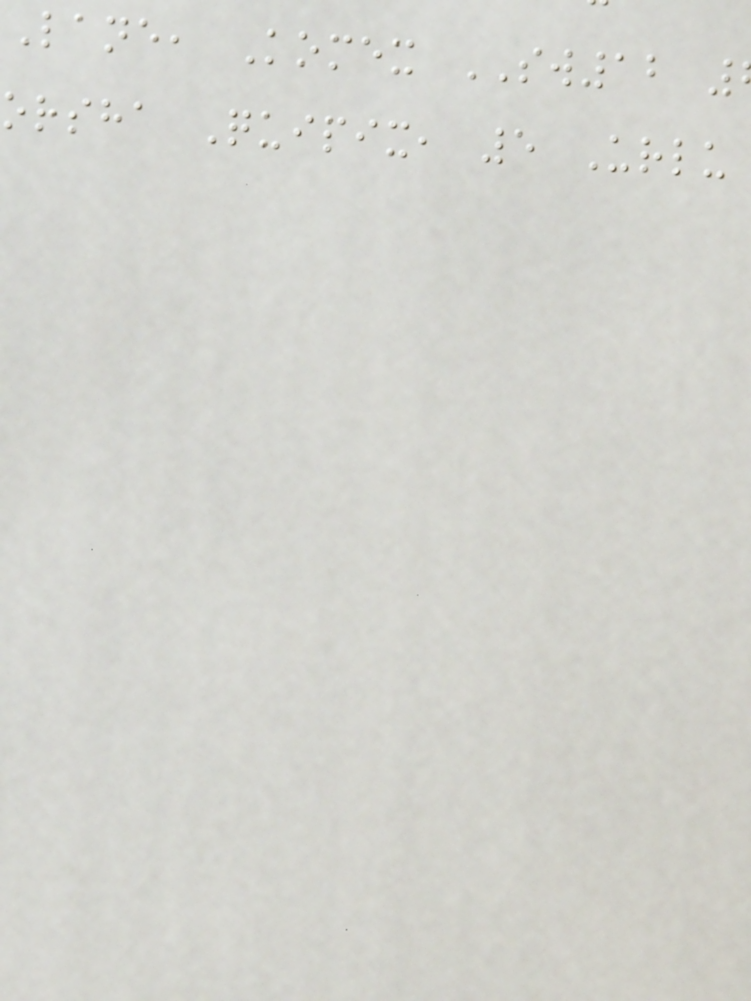Lane, Komex SW12
orsha Quipix, 5 Urlu
